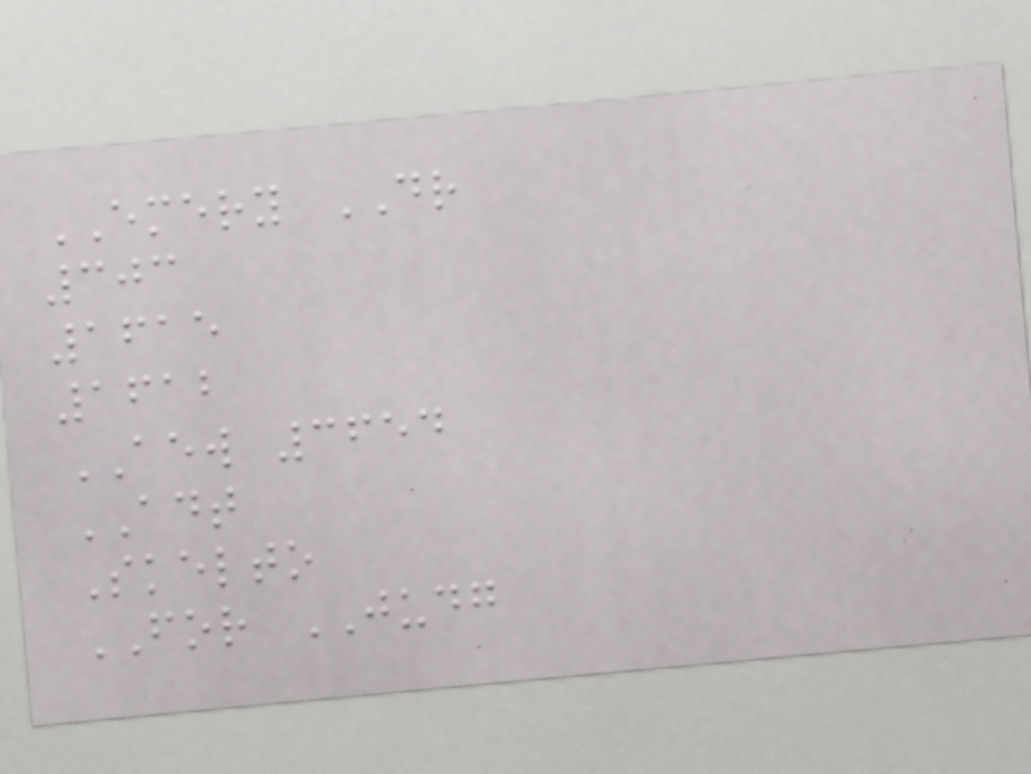EMERY DR
303
1615
1612
AEW 3654
ADT
Skelto
FOR JUDG
